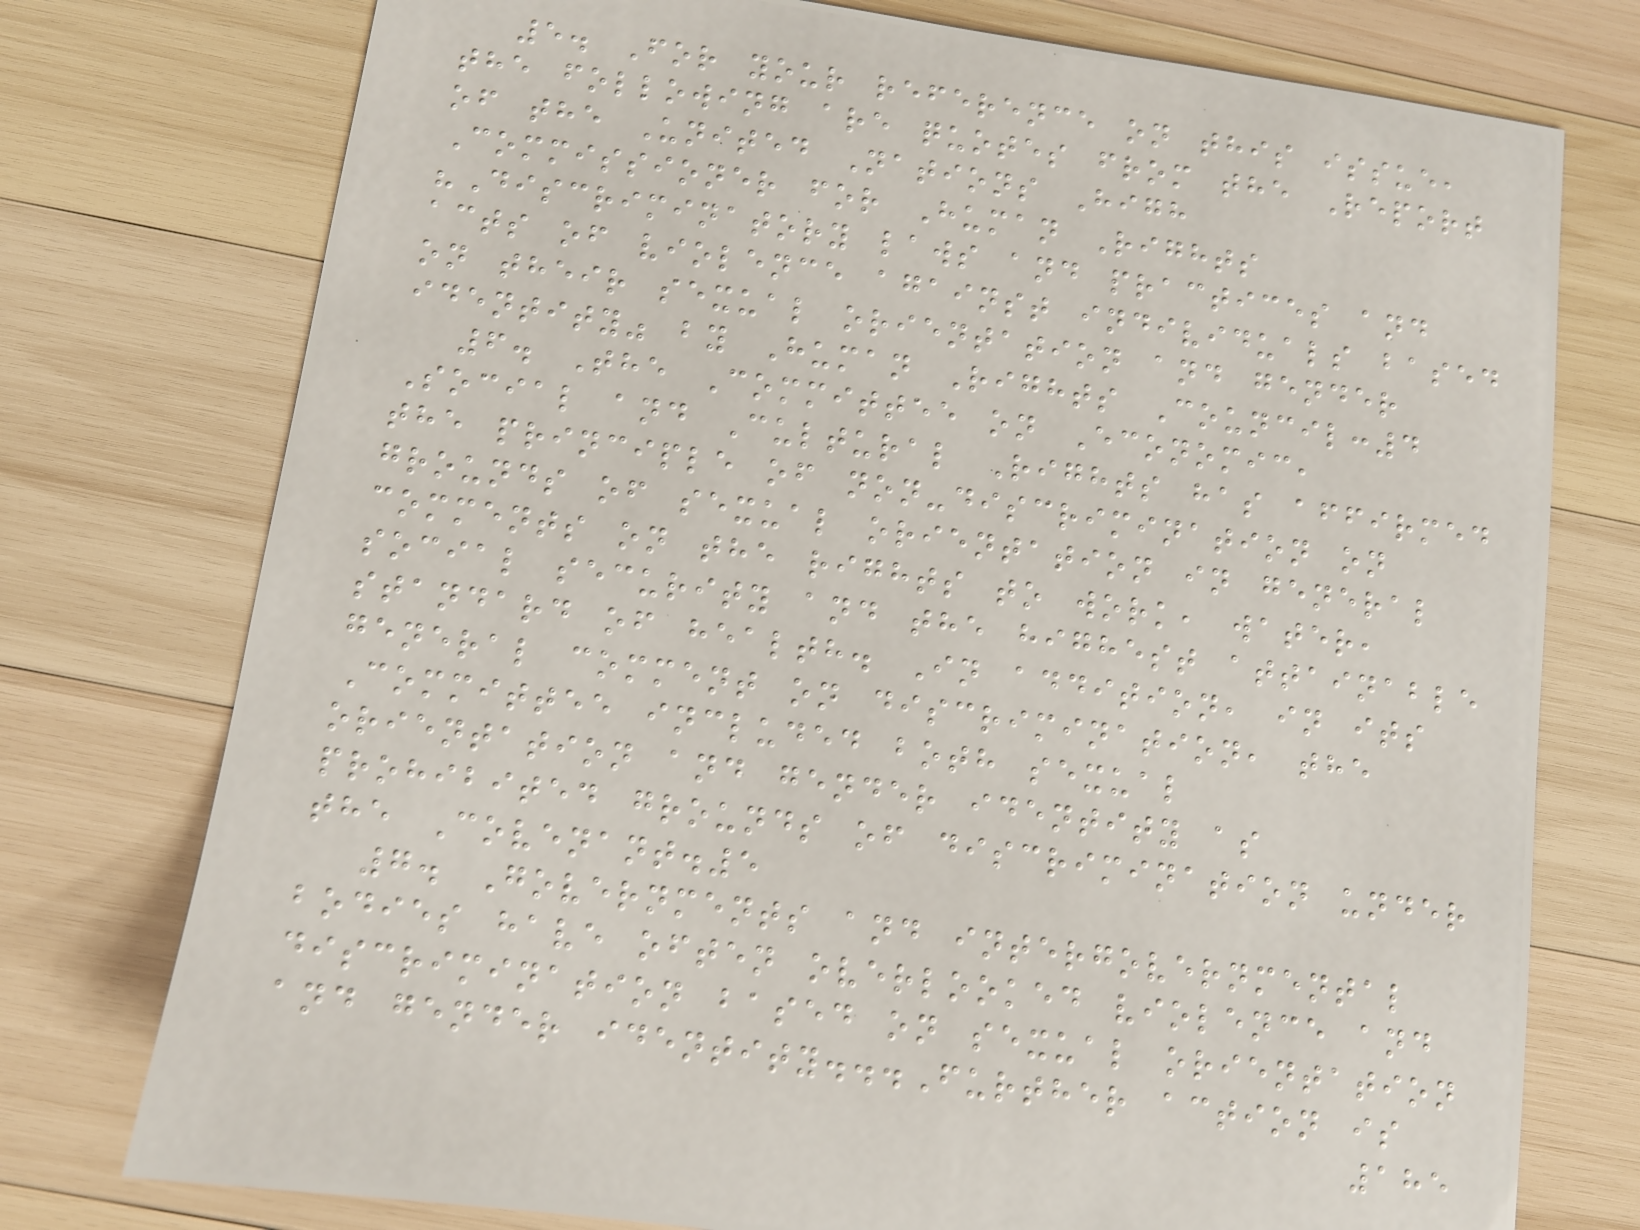5. For your reference on this issue,
the following are quotes from the Report
of the United Nations High
Commissioner for Human Rights
"Discriminatory laws and practices and
acts of violence against individuals based
on their sexual orientation and gender
identity" by Human Rights Council:4
6. The Committee on Economic,
Social and Cultural Rights has affirmed
the principle of non-discrimination on
grounds of sexual orientation in general
comments on the rights to work, water,
social security and the highest attainable
standard of health. In addition, in its
general comment on discrimination, the
Committee included both sexual
orientation and gender identity as
prohibited grounds of discrimination under
the Covenant.5
7. Governments and intergovernmental
bodies have often overlooked violence and
discrimination based on sexual orientation
and gender identity...Further action is
185
